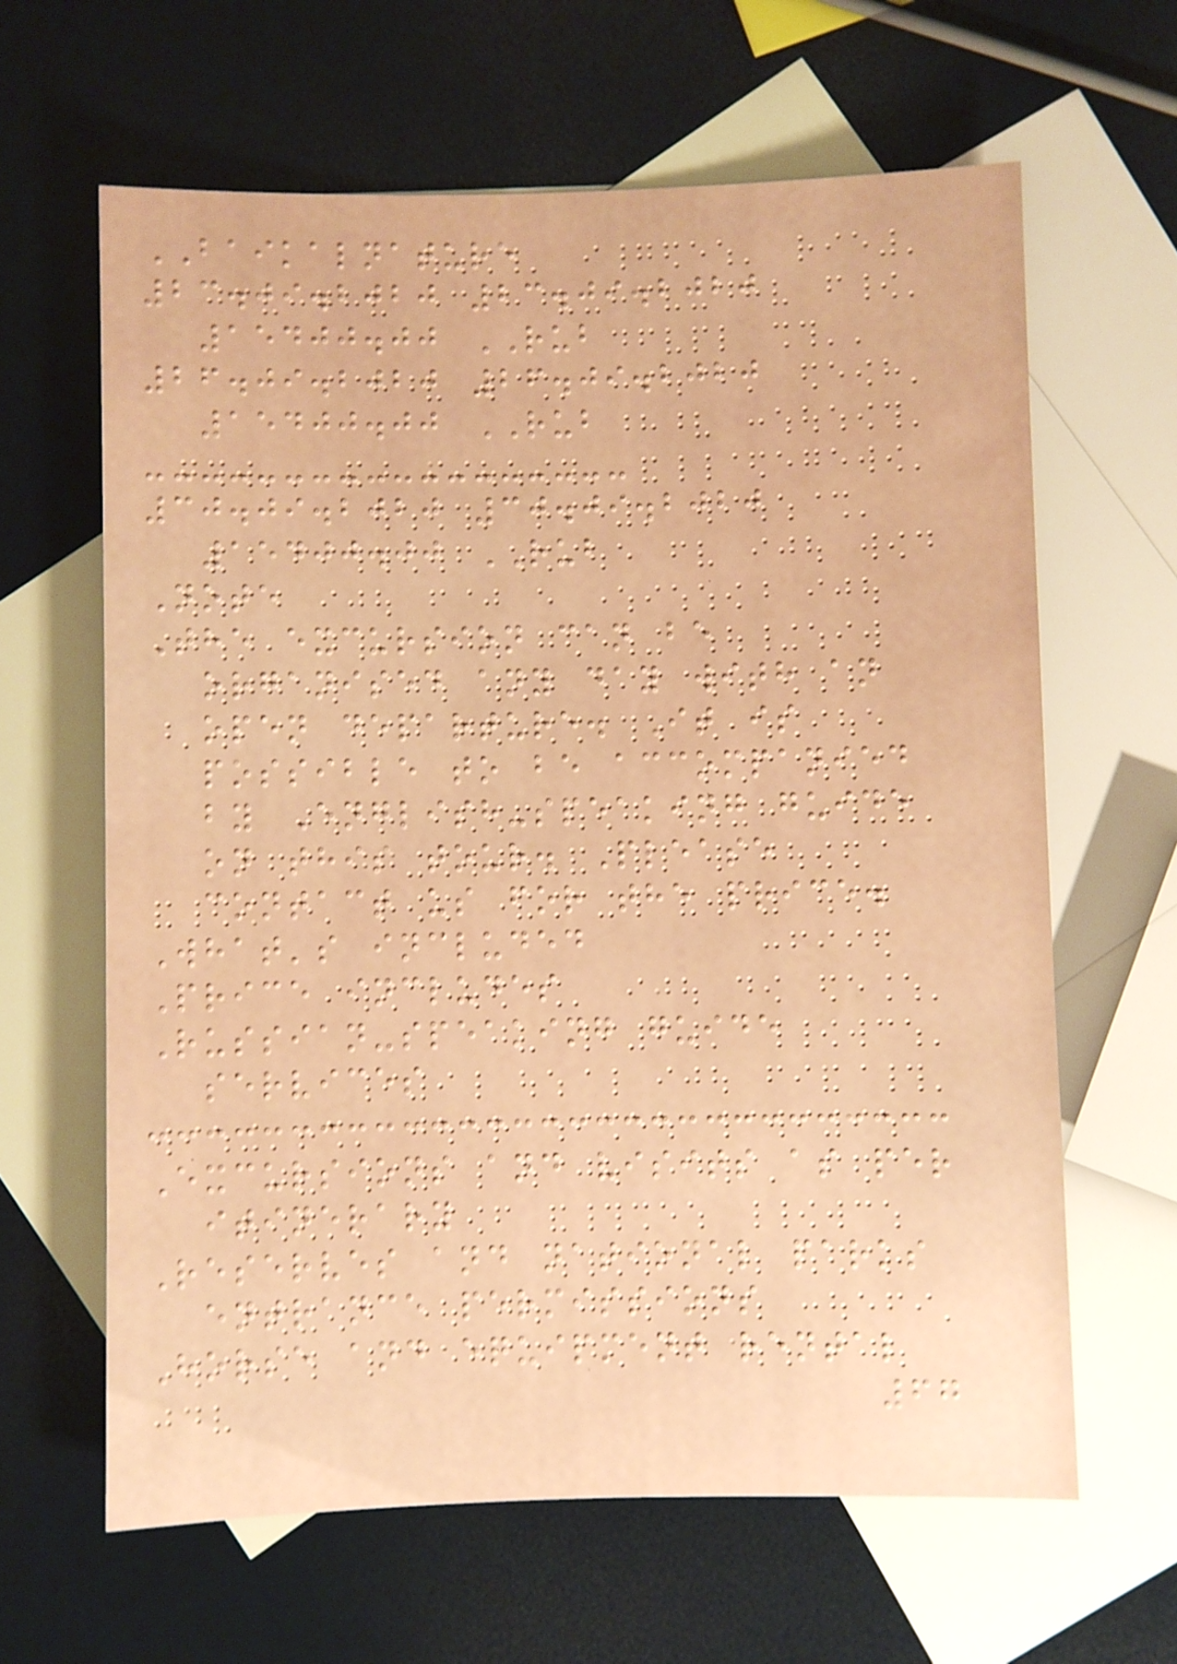BAIKALNATURE
23.09.2020 23.09.2020
15400.00 RUB
26.09.2020 26.09.2020
15400.00 RUB
30.09.2020 30.09.2020
15400.00 RUB
Note
The excursion can be
organised any day with an
open departure. It is
possible to be accompanied
by English-speaking guide
on this tour. Please
contact us for the price.
What's included
Price includes
Russian-speaking guide
services
Excursions and visits as per
itinerary
Reserves and national parks
entrance permissions
Horse and equipment rental
67
